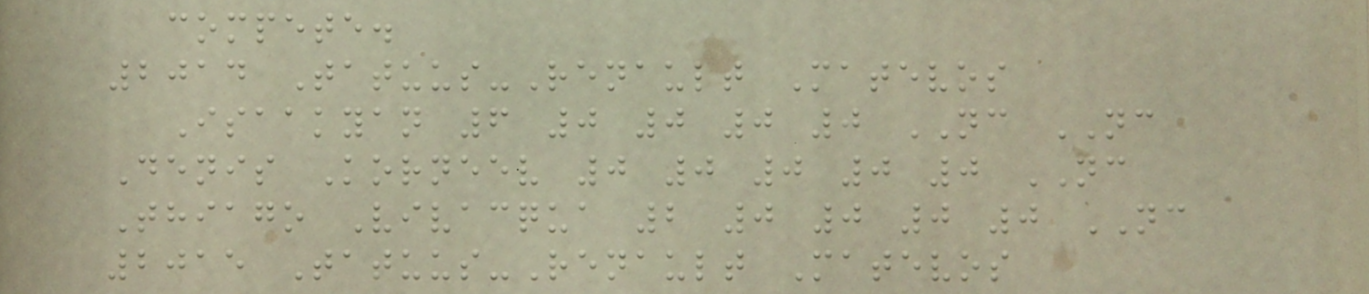compete.
2014 Tatuus-Renault Matevos
Isaakyan 6 0 0 0 0 NC NC
Denis Korneev 0 0 0 0 0 NC
Thiago Vivacqua 2 0 0 0 0 NC
2015 Tatuus-Renault Matevos
